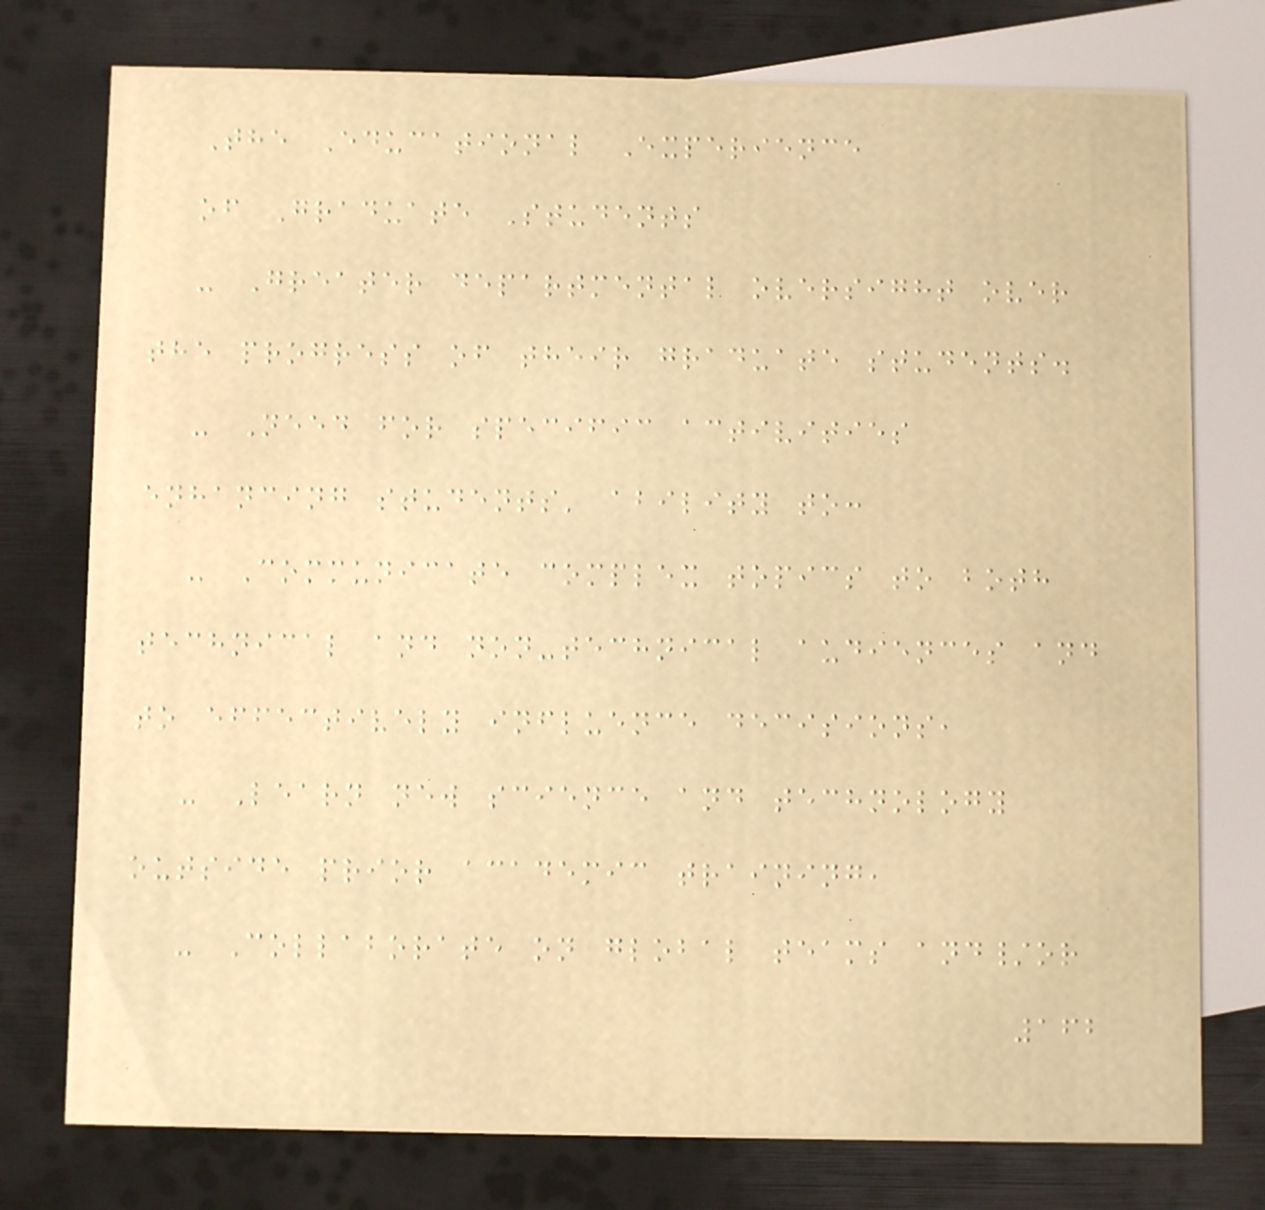The Educational Experience
of Graduate Students
- Greater departmental oversight over
the progress of their graduate students.
- Need for specific activities
enhancing students' ability to:
- Communicate complex topics to both
technical and non-technical audiences and
to effectively influence decisions,
- Learn new science and technology
outside prior academic training,
- Collaborate on global teams and/or
162
